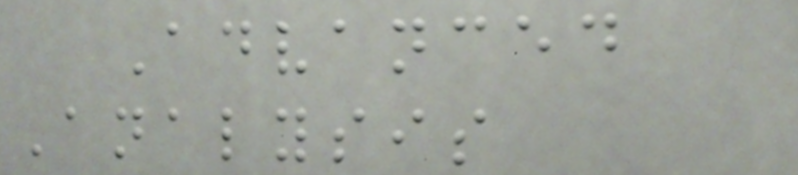Advanced
Analysis
